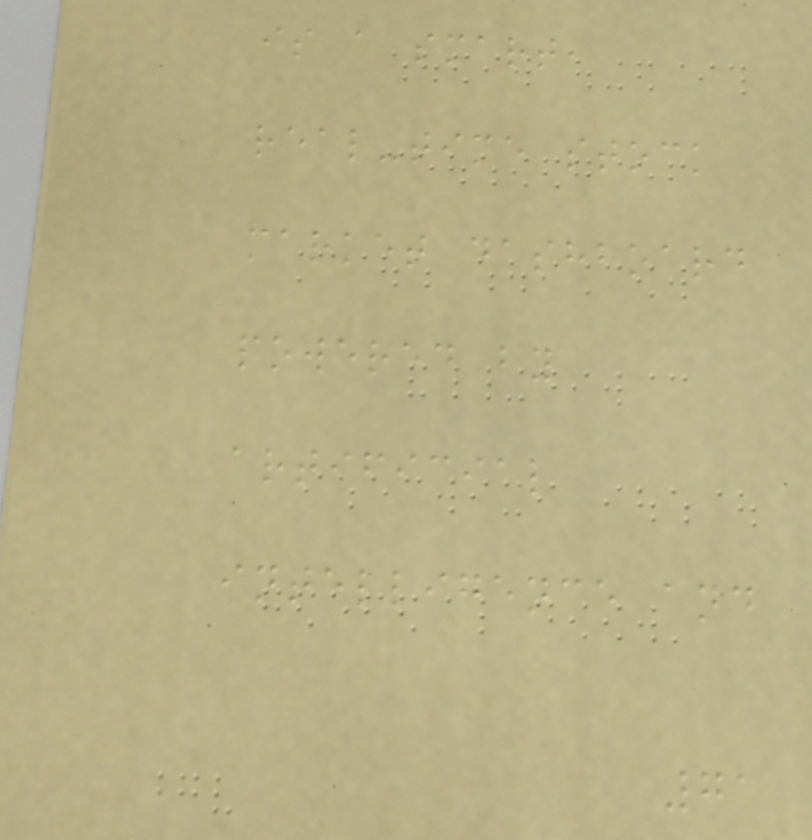is a smart,
real-time stock
market dashboard
powered by
artificial
intelligence and
71
